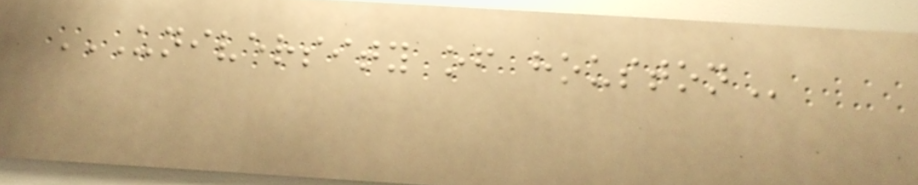UNIVERSITY OF HOUSTON
